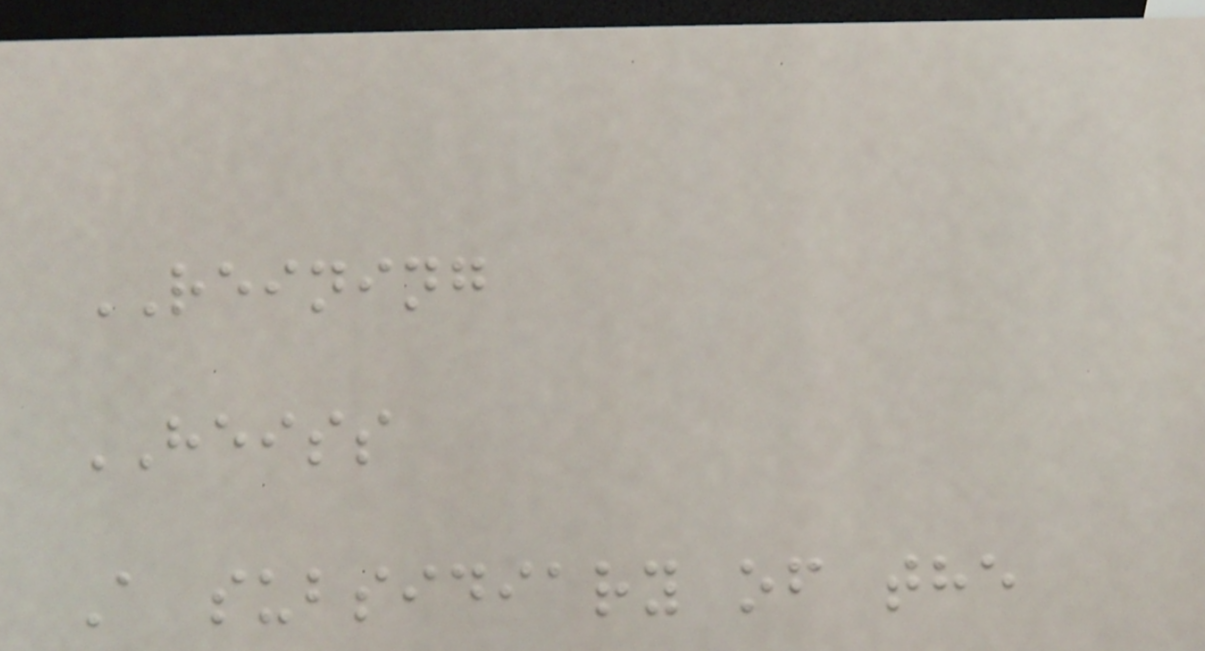REINING
HEISS
A subsidiary of the
